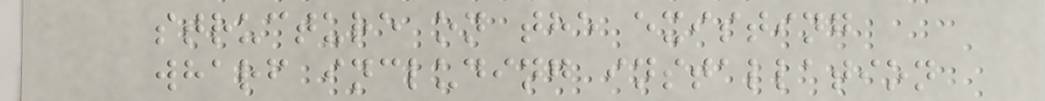structure on the existing
wharf including installation
